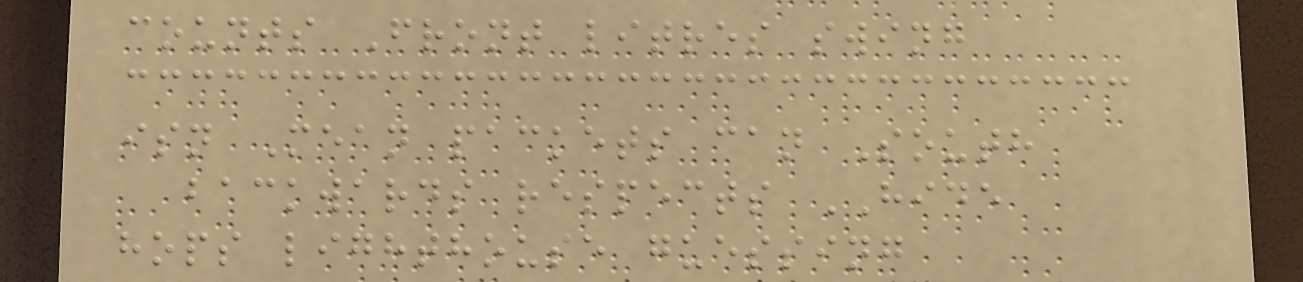counts Front litres swing
isn Mean packets can South
backwards respects HIDE
hops lighthouse guessing
